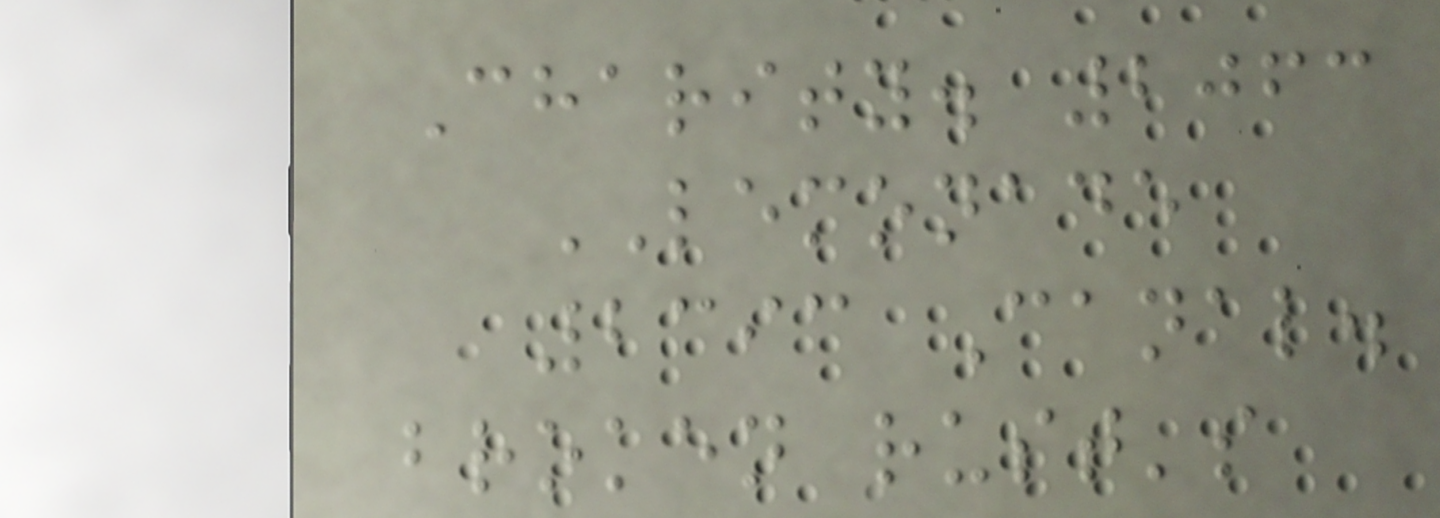Charity. 2063
LEMONADE
2393 Canal.
broken rust's
